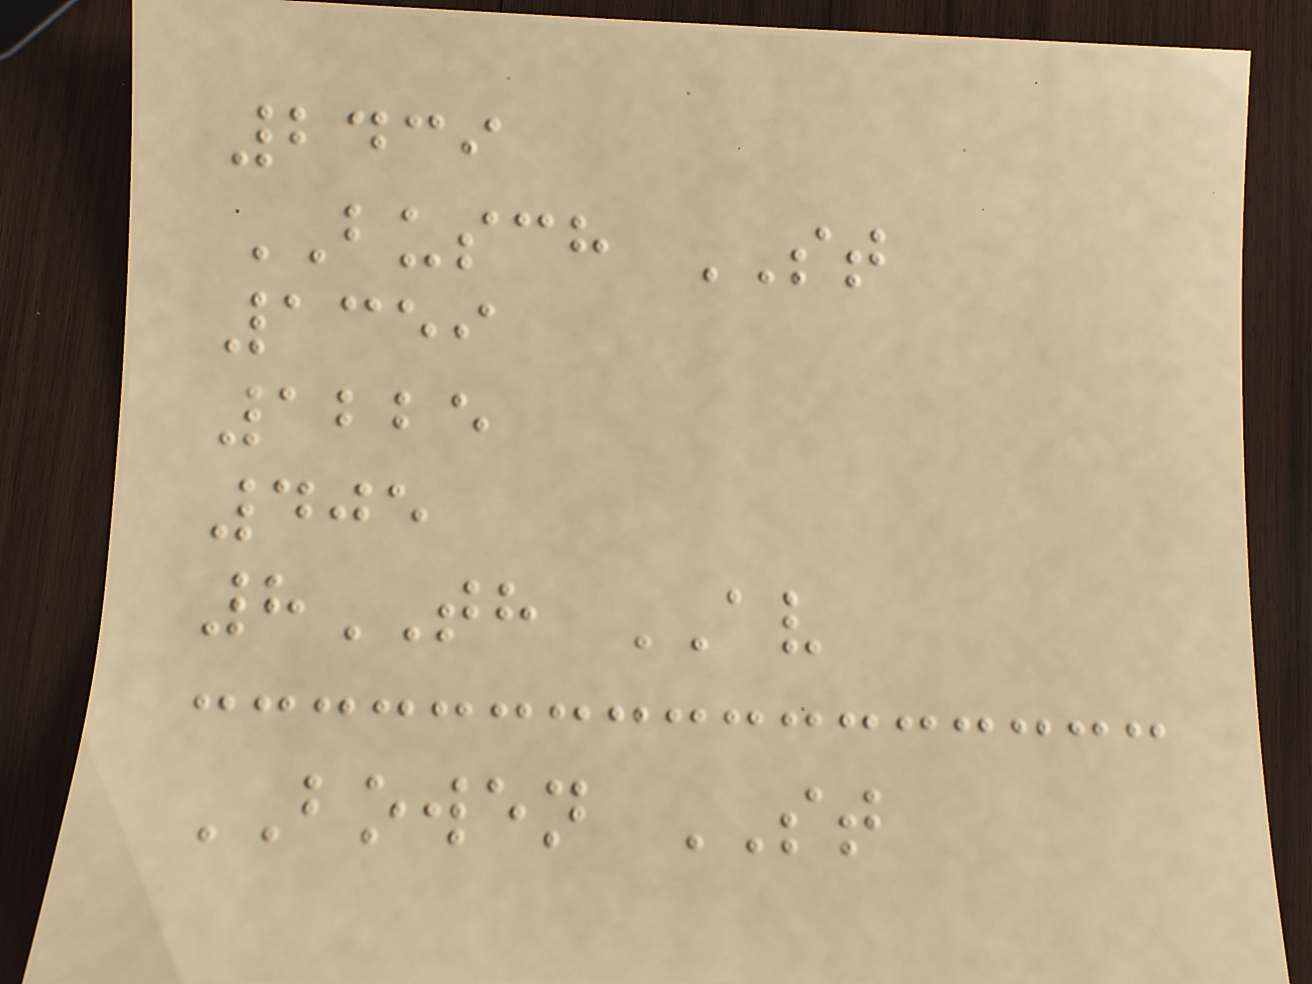2439
BUSCH ST
1359
1225
405
8TH AV
BOWEN ST
